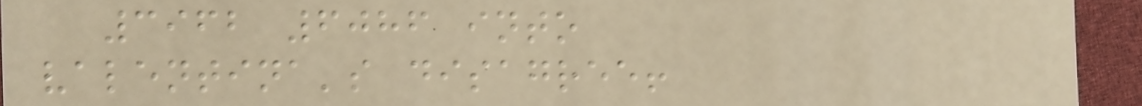3962 6086 into
valentina's disagree!
